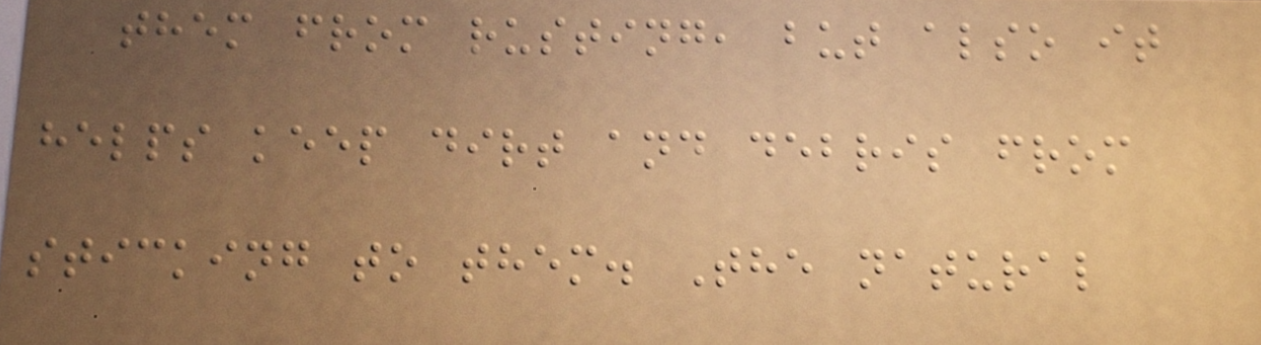them from rusting, but also it
helps keep dirt and debris from
sticking to them. The natural
